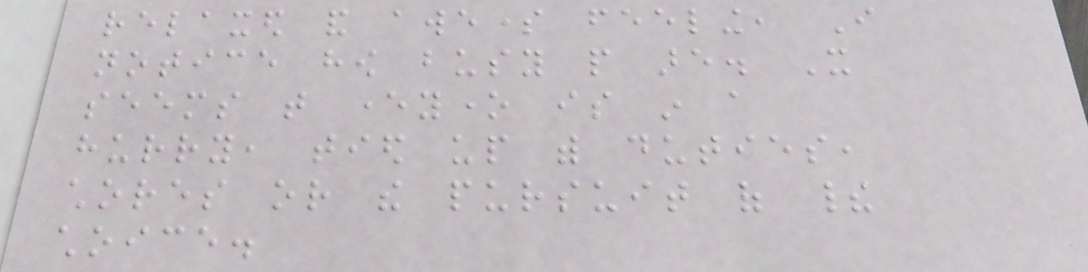relaxed and awesome feeling, I
notice how busy people are. It
seems that everyone is in a
hurry, tied up with duties,
chores or the pursuit of their
choice.
